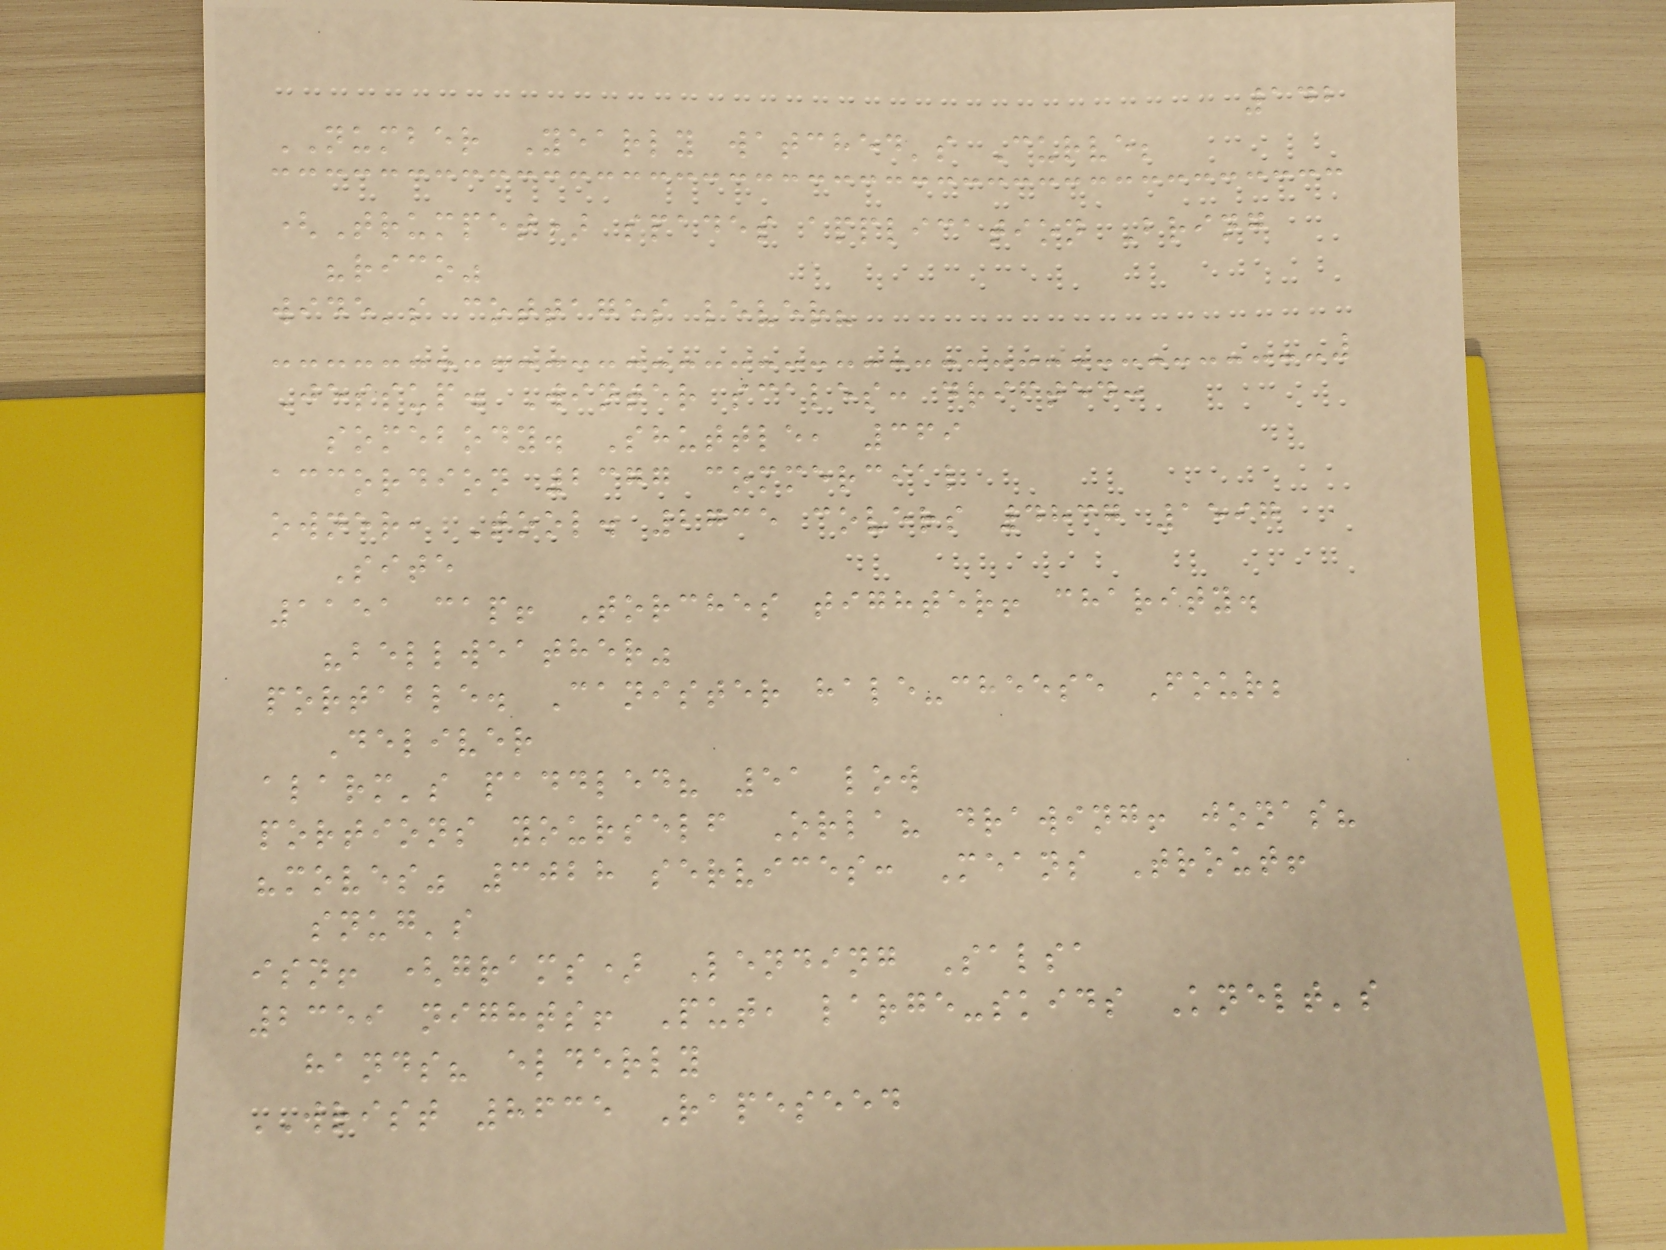142
NUMBER Yearly watched's Curve;
(Trumpet) spades application Bring
"rico"
wide's cottages lever?
Jessup. Winter scales: drifted:
somebody. Shuttle, 369
accordion 2377 commercial
owner, Tool. 2735 covers 4837 1597
Site
1151 cap! Torches tighter! charity.
"bellweather"
portable. Canister hale-cheese Four;
Deliver
alarm's paddled? 51 low
portions yourself Orla? drawing! jonas?
"moves" 3028 services: Means Trout!
snug's
isn! (grams) Lending Salsa
2359 nights! Put, large-skids Knelt's
hands? elderly
WRIST 8635 Rapeseed
